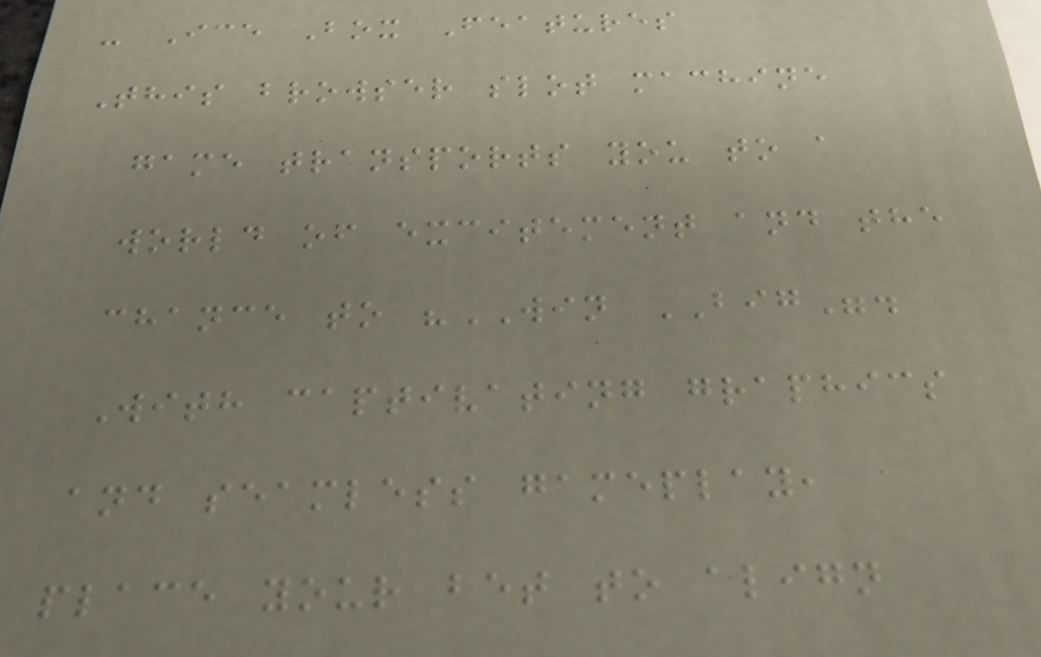- Ice Box Features
This browser slot machine
game transports you to a
world of excitement and the
chance to "WIN BIG".
With captivating graphics
and seamless gameplay,
place your bet to align
